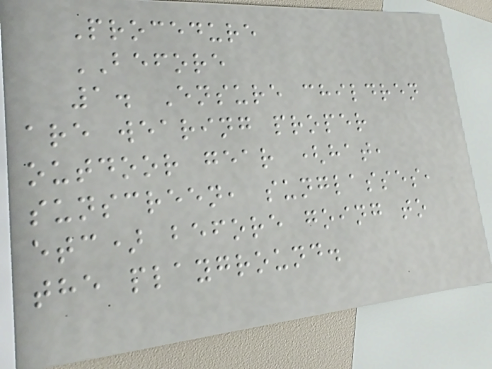Procedure
BEFORE
1. Ensure children
are wearing proper
outdoor gear (hat,
sunscreen, sunglasses,
etc) before going to
the playground.
